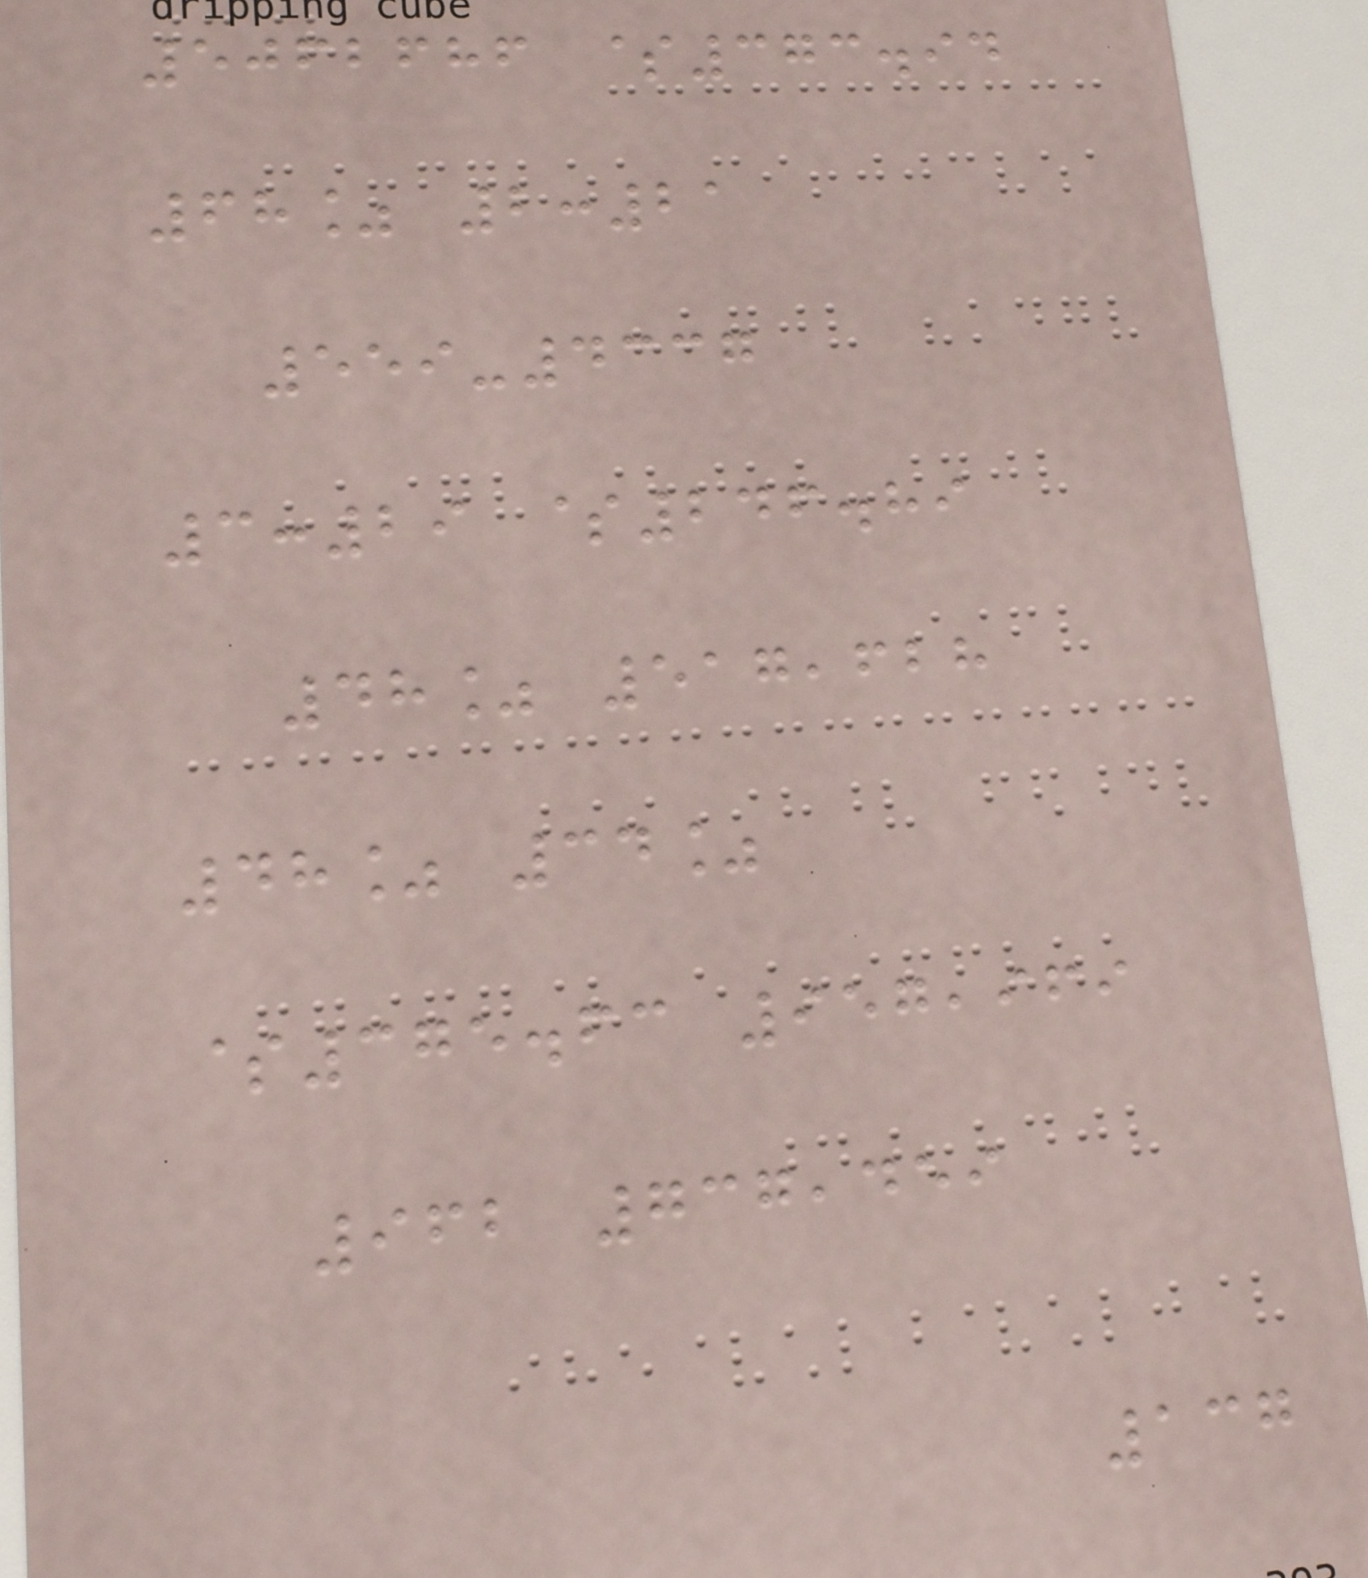5062686 $373.94
68% 2:21
559-4337
3:29 $246.89
48% 517,628
48% 34%
$375.63 957,969
962 737,459
137
